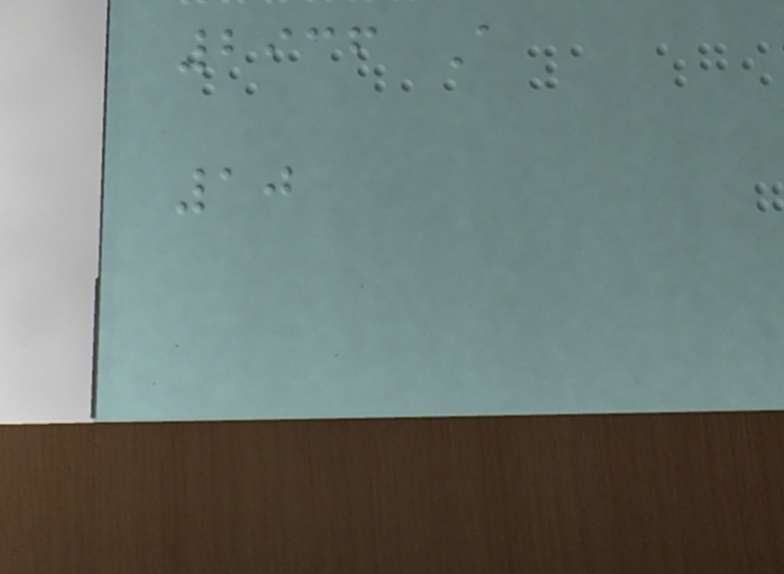2936 A
10
